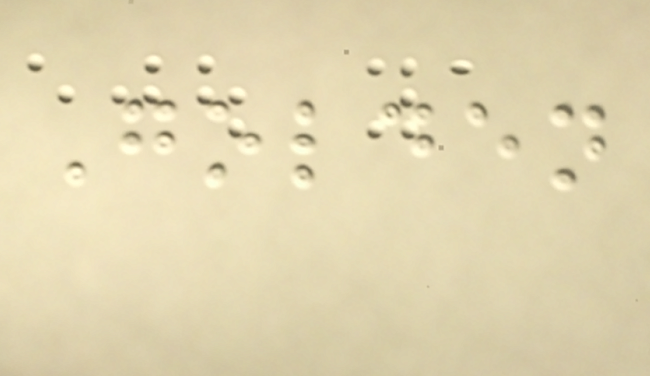Golden
